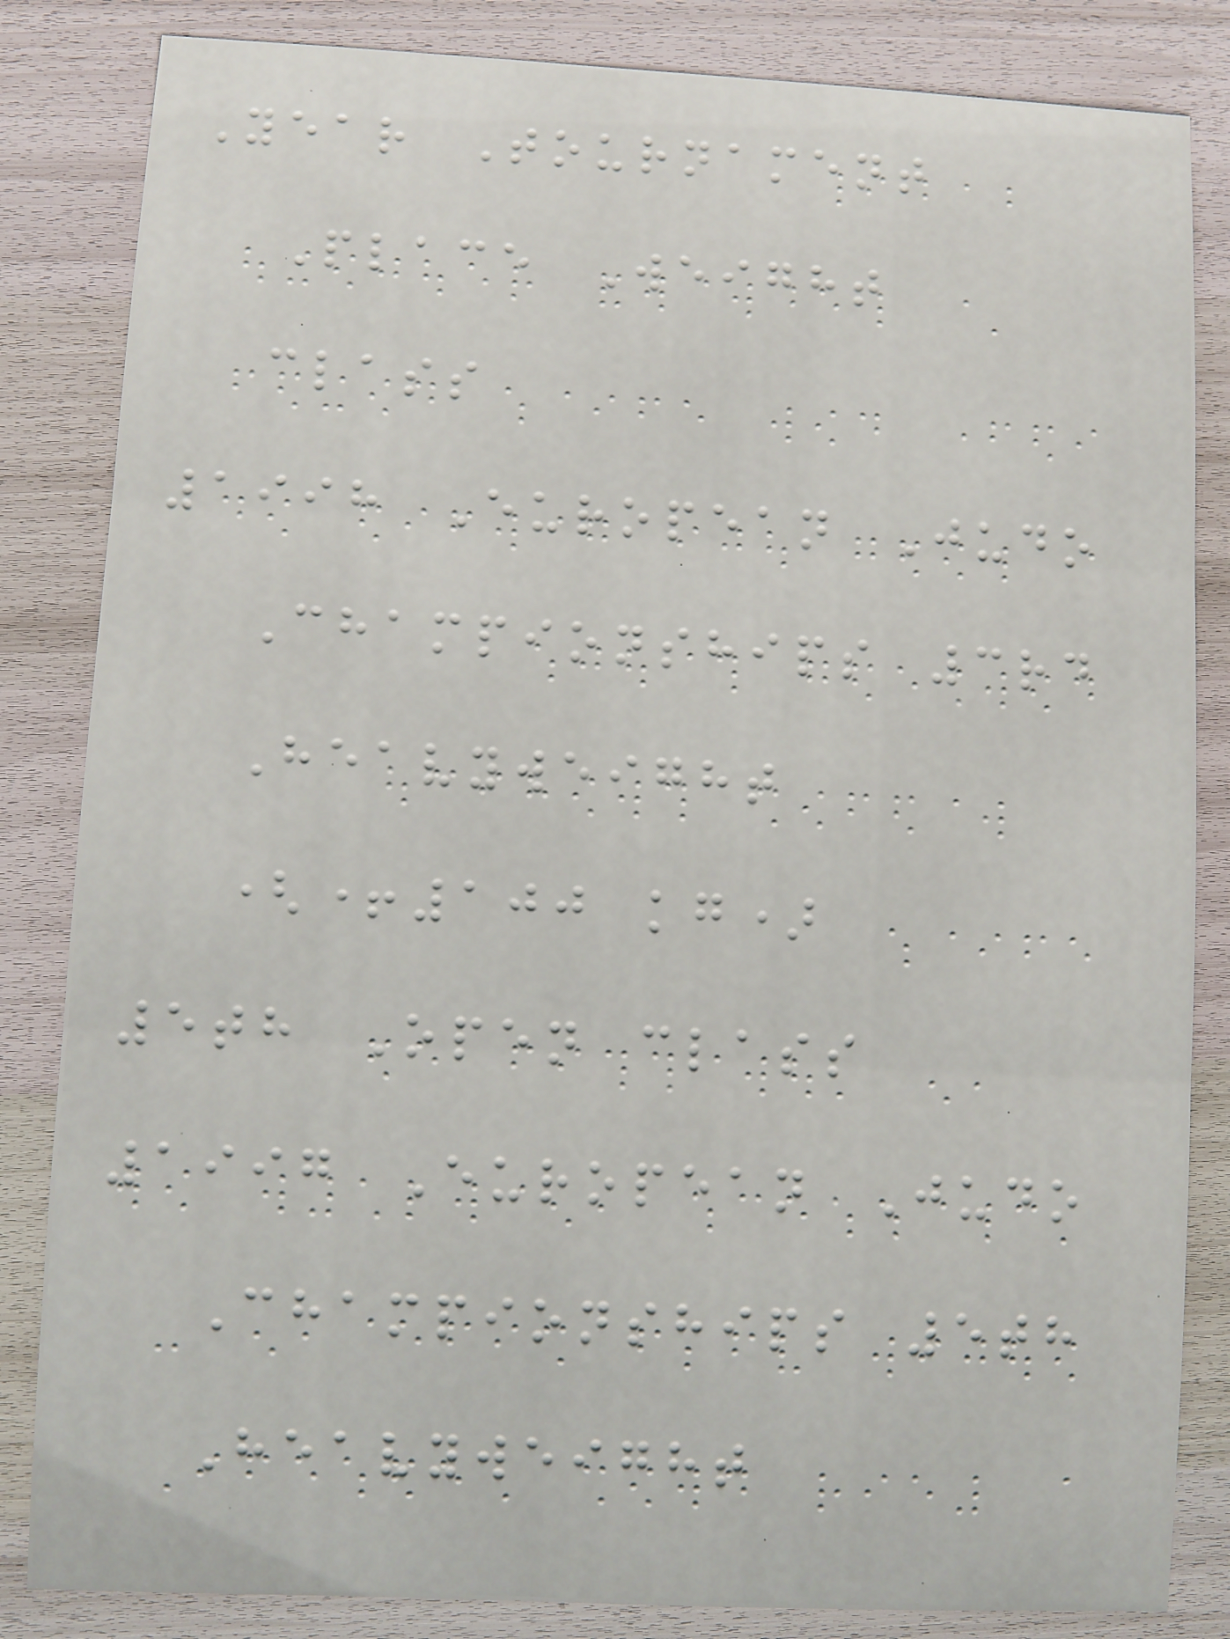Year Tournament
Place Weight
class
1998 European Judo
Championships 3rd
Heavyweight
(+100 kg)
5th Open class
1997 European Judo
Championships 5th
Heavyweight
